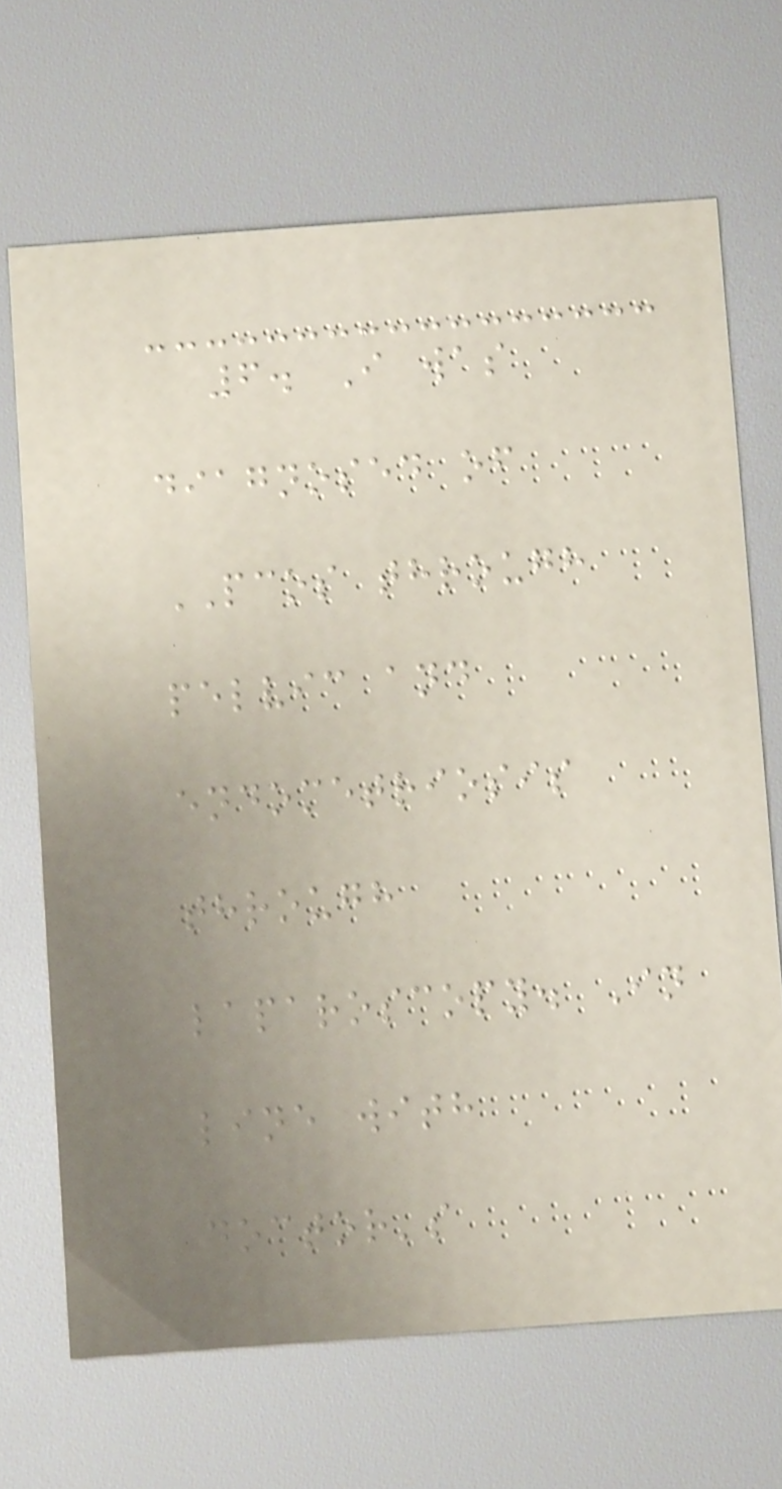6. I was
diagnosed of
PCOS through
pelvic and
endometriosis
through
laparoscopy. In
line with
doctor's
